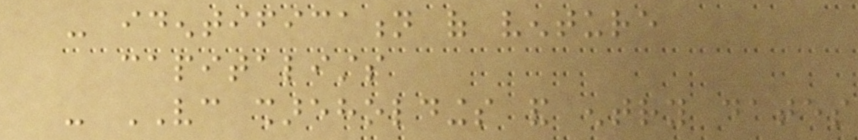- identification of venture
capitalists
- VC shareholdings and entry dates
